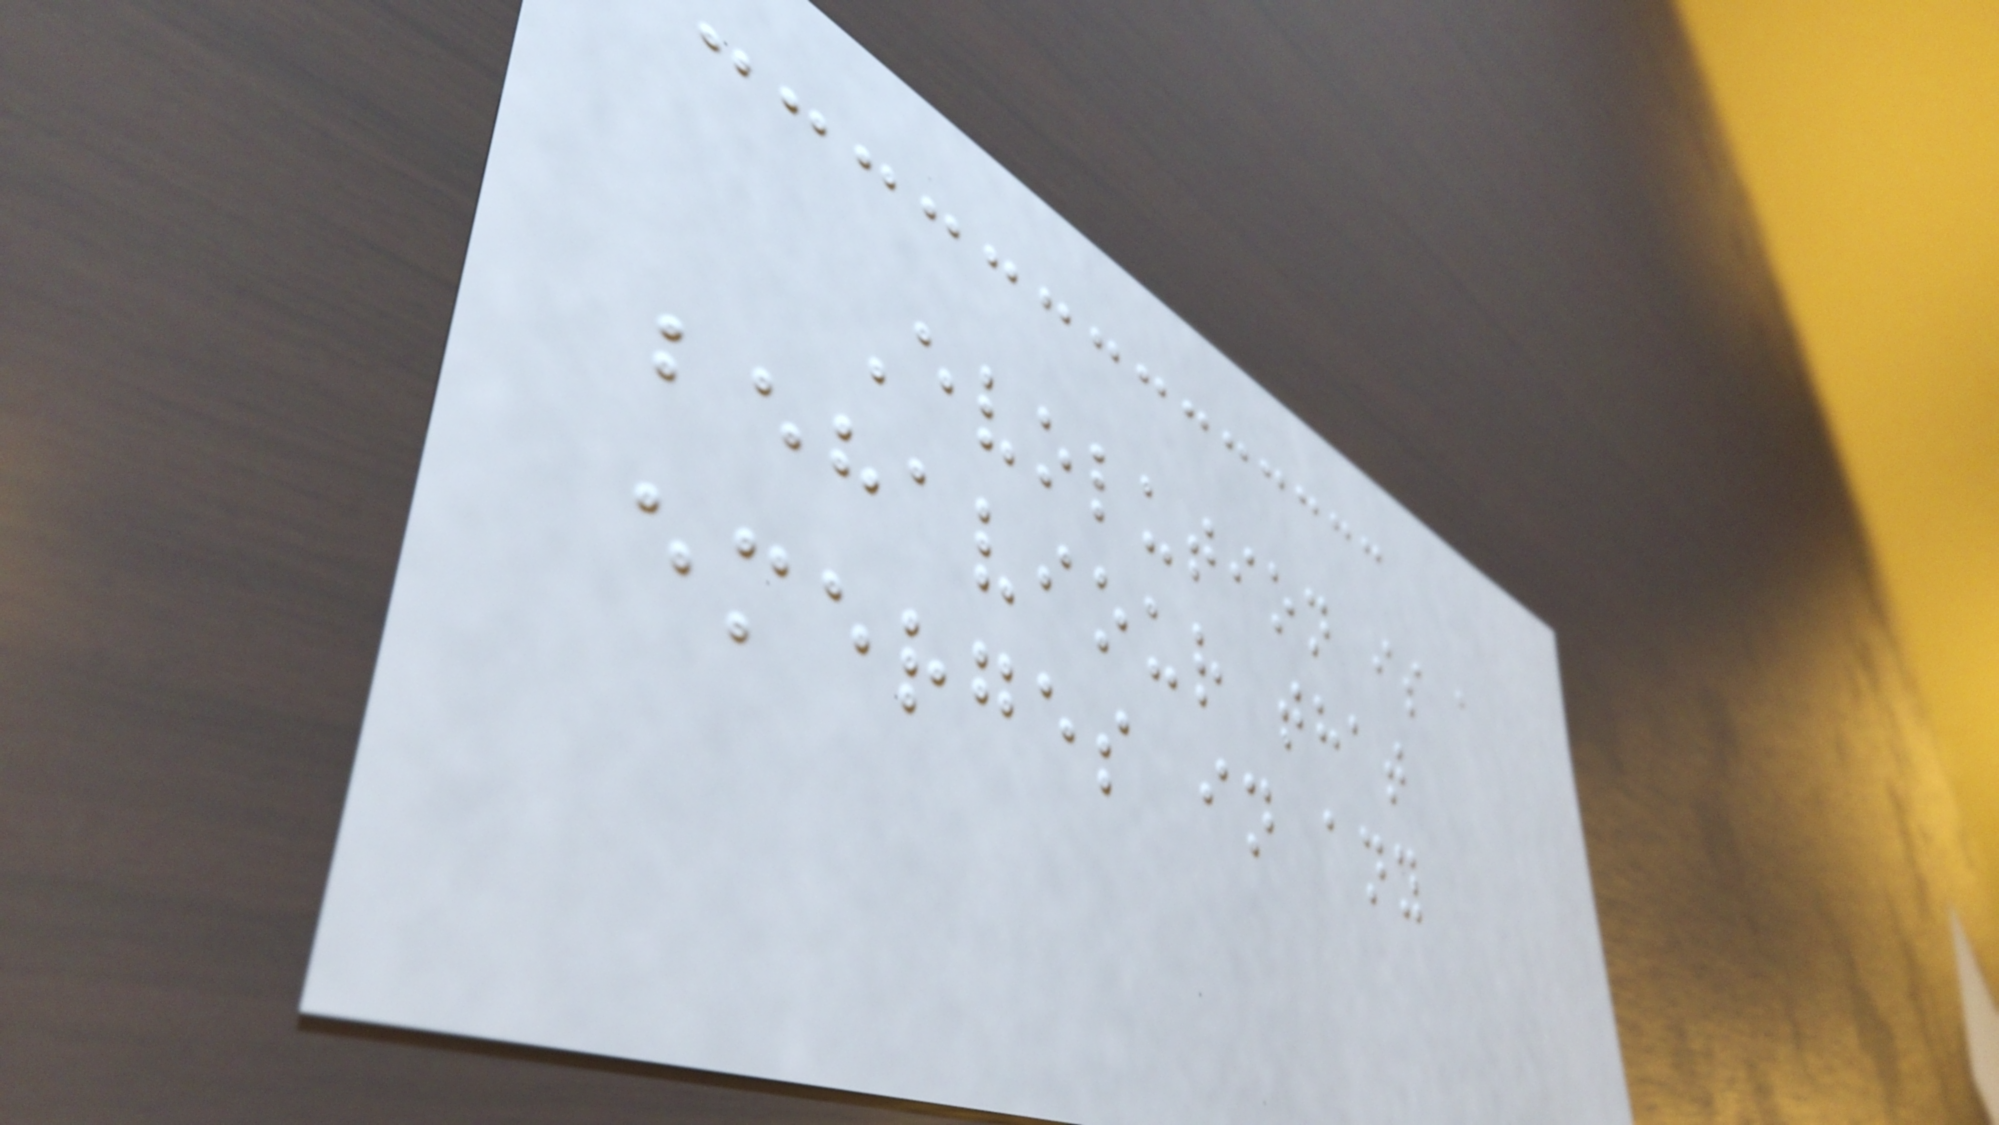Evolution is a
behaviour that
emerges in any
